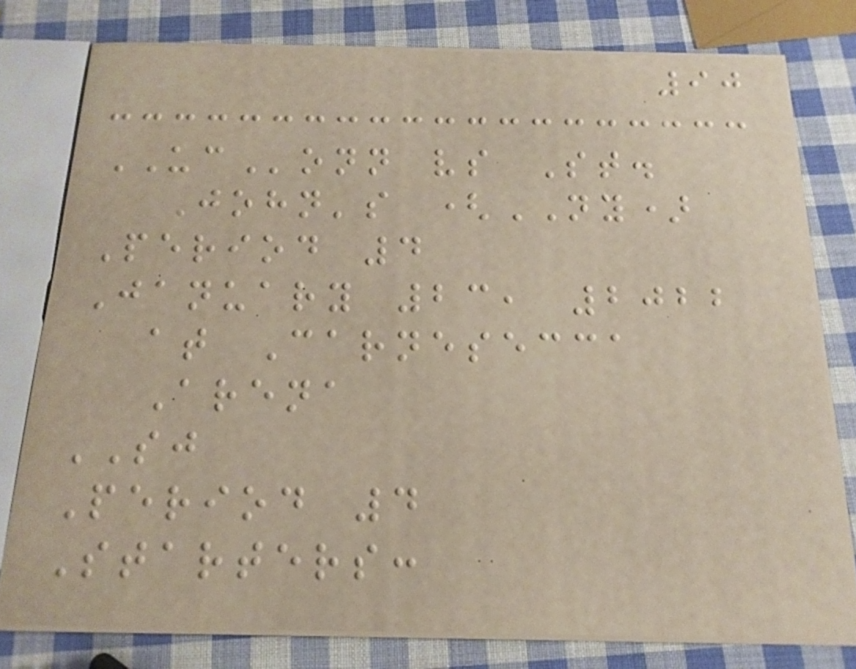90
UConn vs St.
John's (NY)
Period 4
January 23, 2022
at Carnesecca
Arena
SJ
Period 4
Starters:
